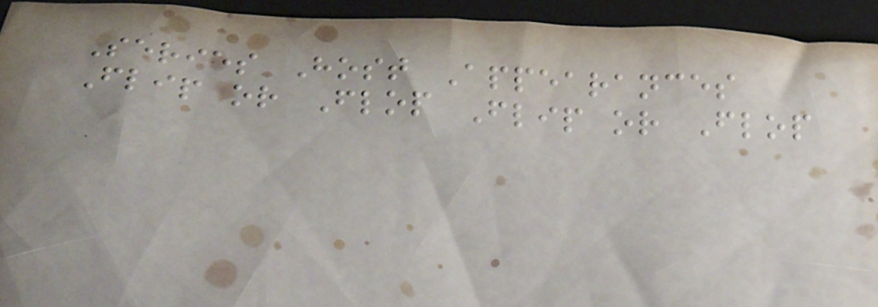Series Host Appearances
Flip or Flop Flip or Flop
